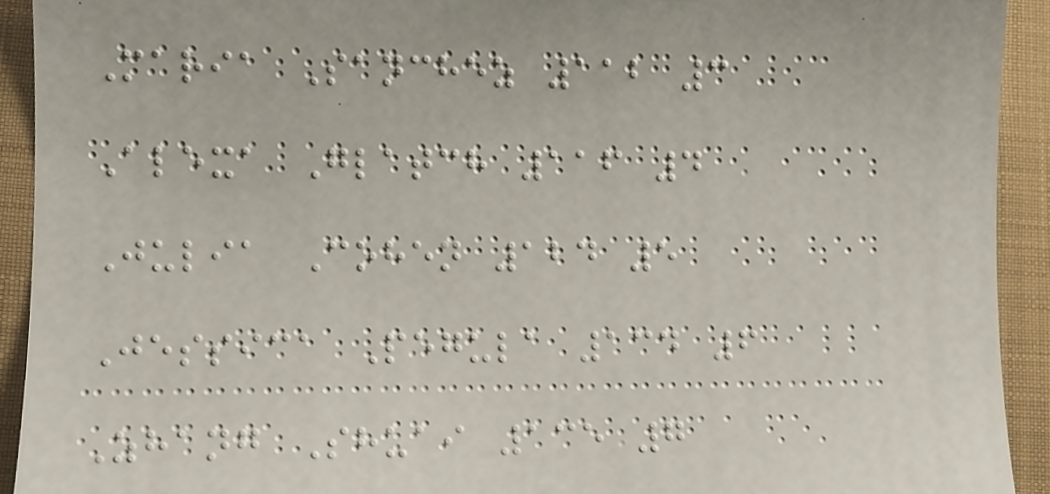Maria Sanchez 112 3
Alexa Glatch 116 4
Julia Cohen 124 5
Jessica Pegula 134 6
Zhang Shuai 135 7
